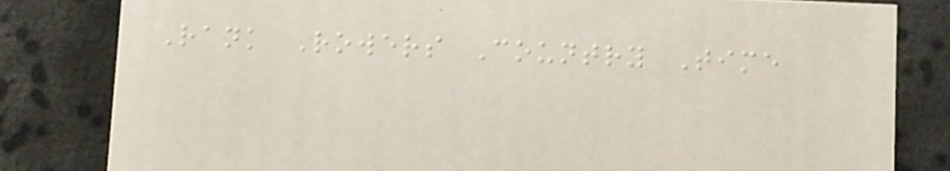Rank Rowers Country Time
